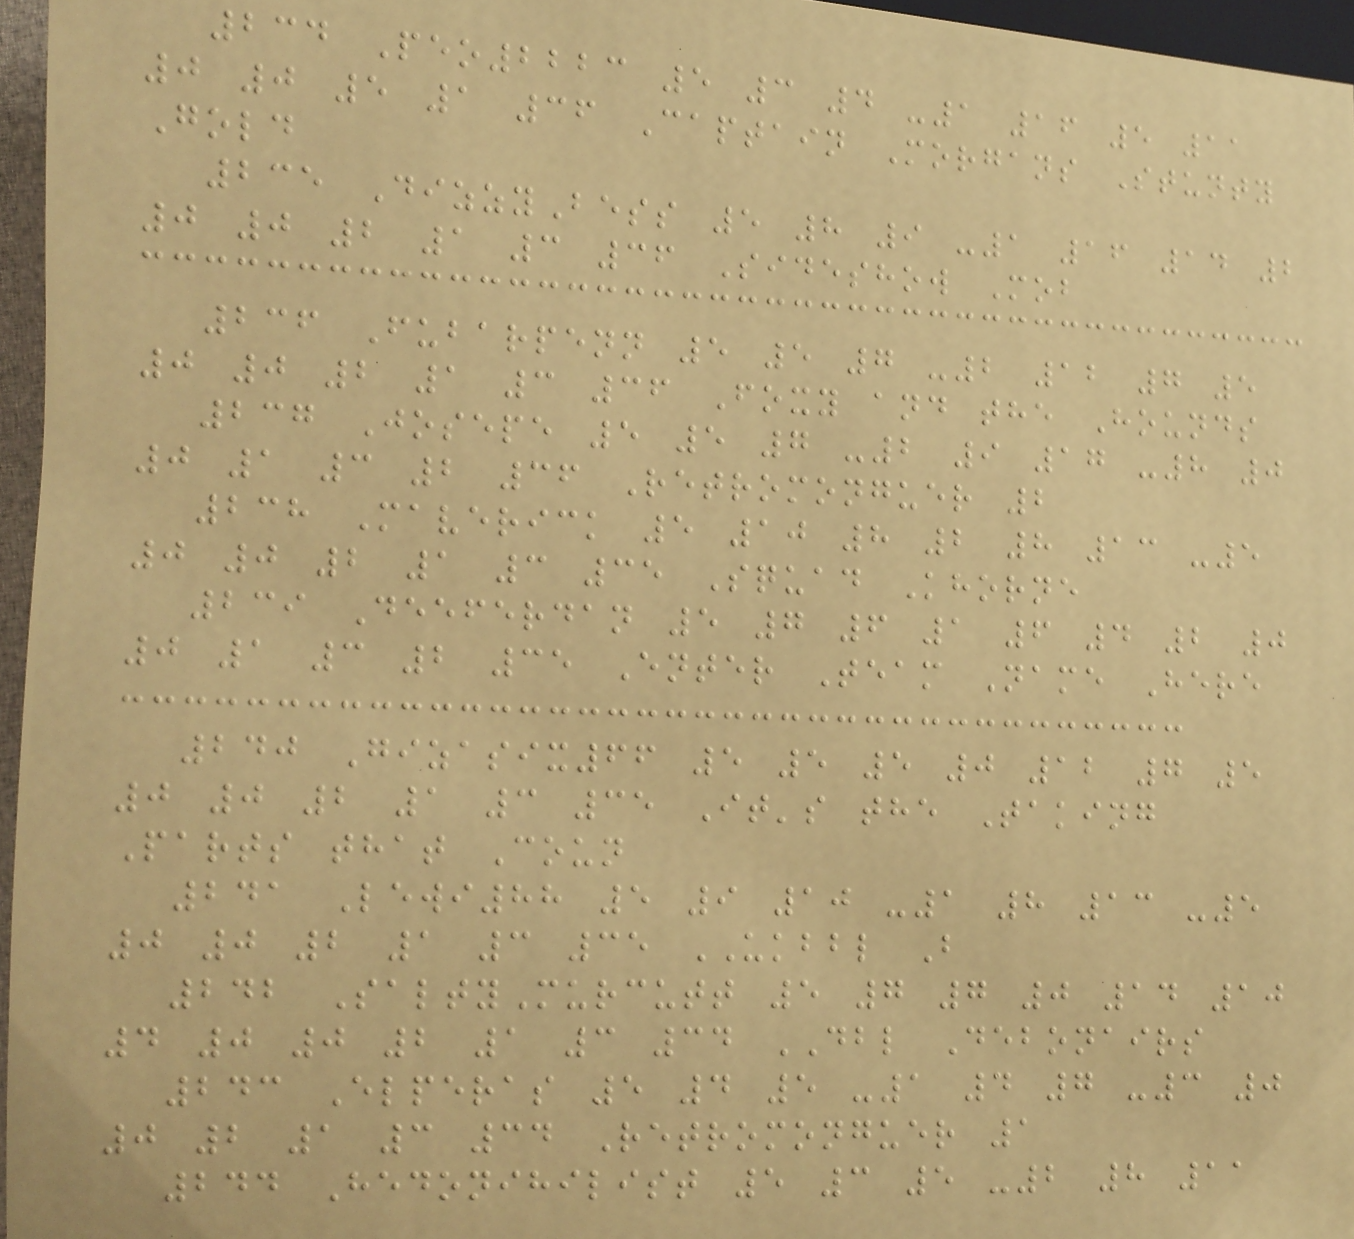234 Peo2223 5 3 4 -1 16 5 11
0 0 5 1 36 Captain Morgans Stunty
Gold
235 DizzyBess 5 8 9 -1 16 14 2
0 0 2 1 3 36 Sideshow Mob
236 Fubarpenn 5 5 7 -2 12 7 5
0 0 2 1 3 36 Foxy and the Hounds
237 Josepe 5 5 7 -2 9 17 -8 0
0 1 3 2 36 Retromonguer 2
238 Maverick 5 10 8 2 8 13 -5
0 0 2 1 3 35 Squad Khorne
239 Deeferdan 5 7 6 1 6 4 2 0
0 1 3 2 35 Enter Team Name Here
240 Gizasix66 5 5 5 0 12 7 5
0 0 2 1 3 35 It's the Taking
Parts that Coun
241 Lewi88 5 9 10 -1 8 13 -5
0 0 2 1 3 35 UKBBL B
242 SaltyMurcutt 5 7 7 0 14 10
4 0 0 2 1 3 34 DBL Debonairs
243 Elperas 5 4 5 -1 4 7 -3 0
0 2 1 3 34 Retromonguer 1
244 Hedonihilist 5 3 5 -2 8 11
